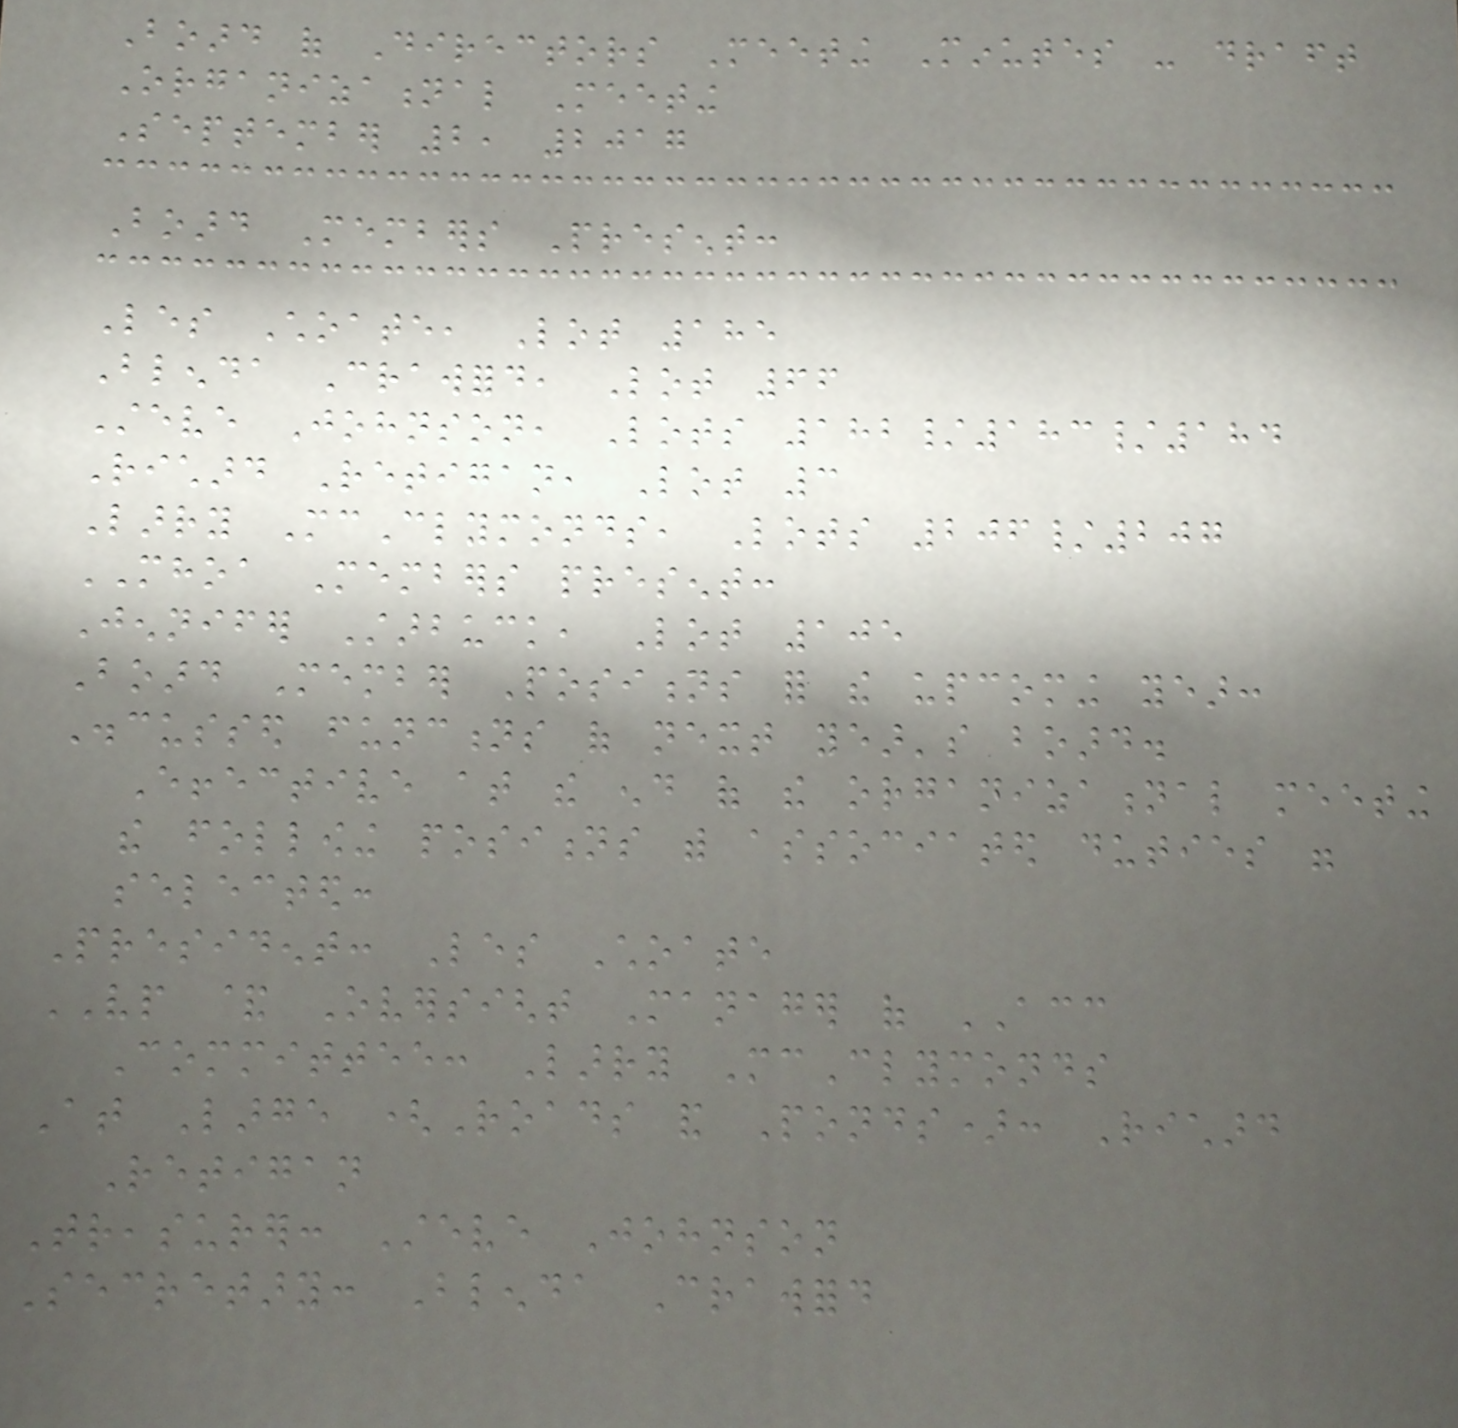Board of Directors Meeting Minutes - draft
Organizational Meeting
September 2, 2017
Board Members Present:
Les Choate, Lot 185
Blenda Crawford, Lot 66
Steve Johnson, Lots 182/183/184
Richard Retigan, Lot 3
Larry McClymonds, Lots 206/207
MHOA Members present:
Jennifer Starbuck, Lot 105
Board Member Positions for the upcoming year:
Discussed functions of next year's board.
Effective at the end of the organizational meeting
the following positions with associated duties were
selected:
President: Les Choate
VP & Oversight Manager of ACC
Committee: Larry McClymonds
At Large (Roads and Ponds): Richard
Retigan
Treasurer: Steve Johnson
Secretary: Blenda Crawford
